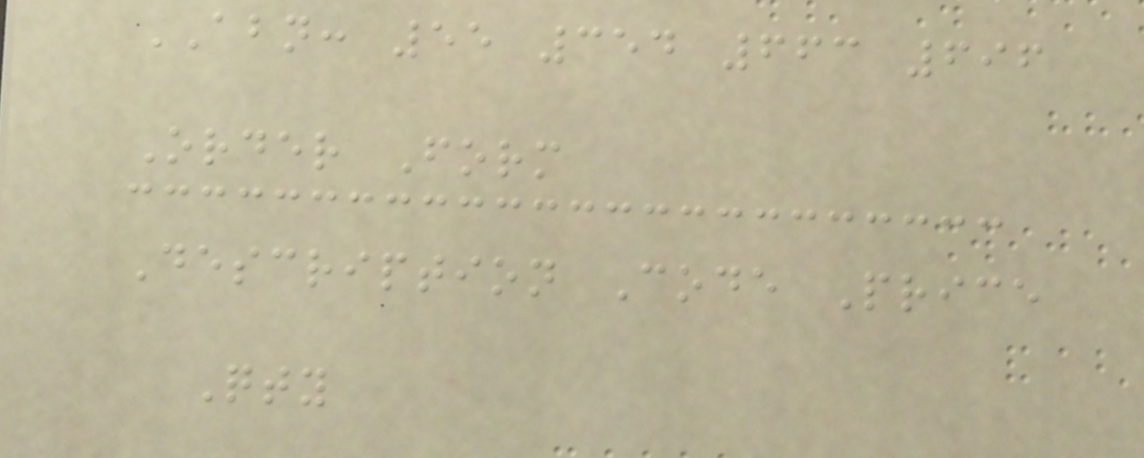ABN: 55 354 663 696
Order Form
Description Code Price
Qty
